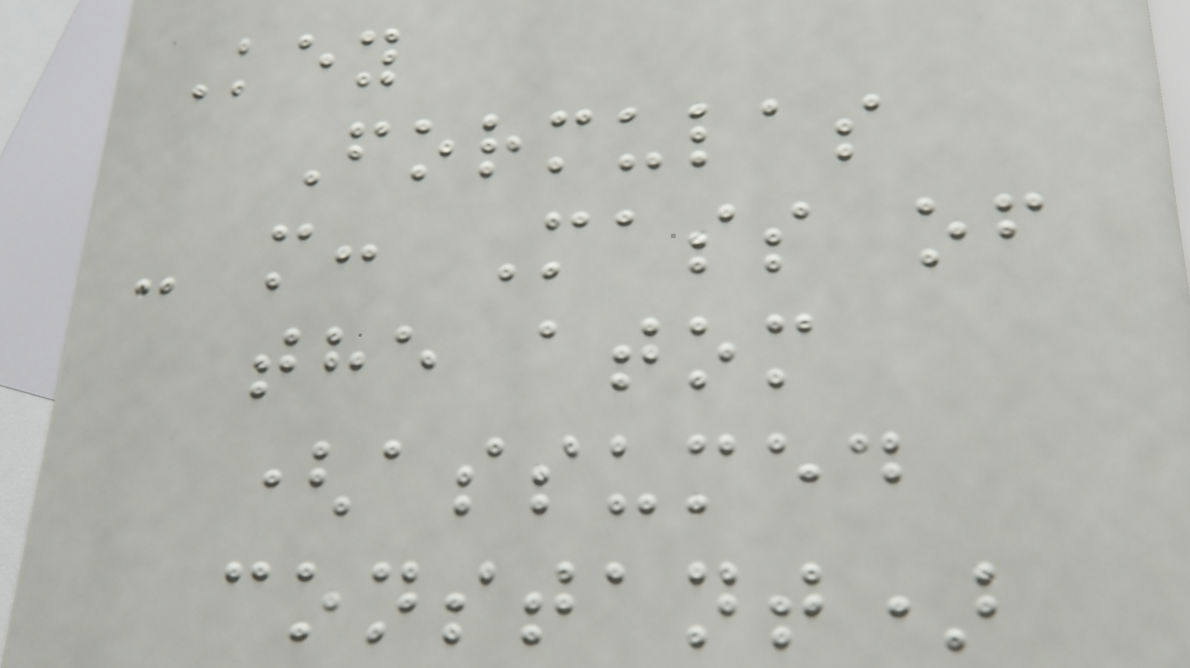Key
Formulas
- m: Mass of
the atom
(assumed
constant)
